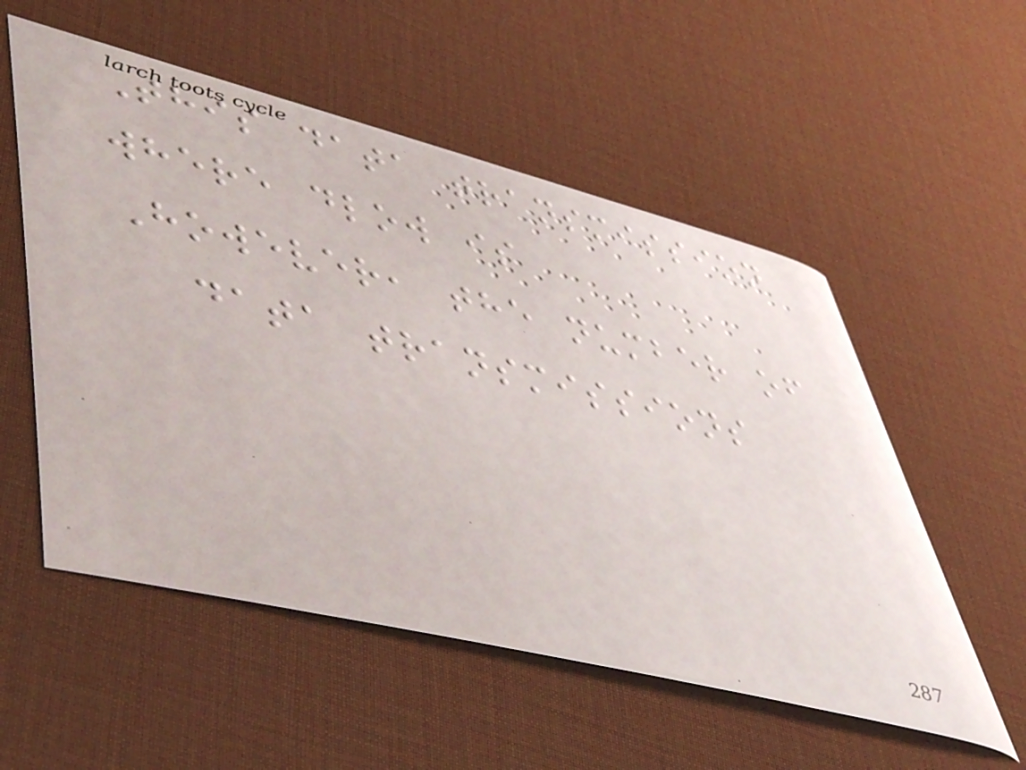This data transmission
where dlow is
However, the number of
data transmissions
